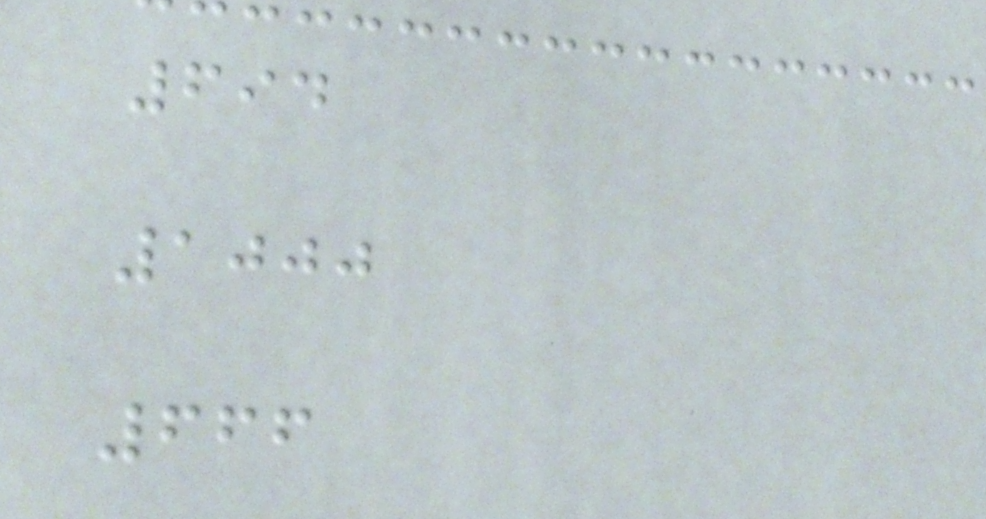694
1000
666
